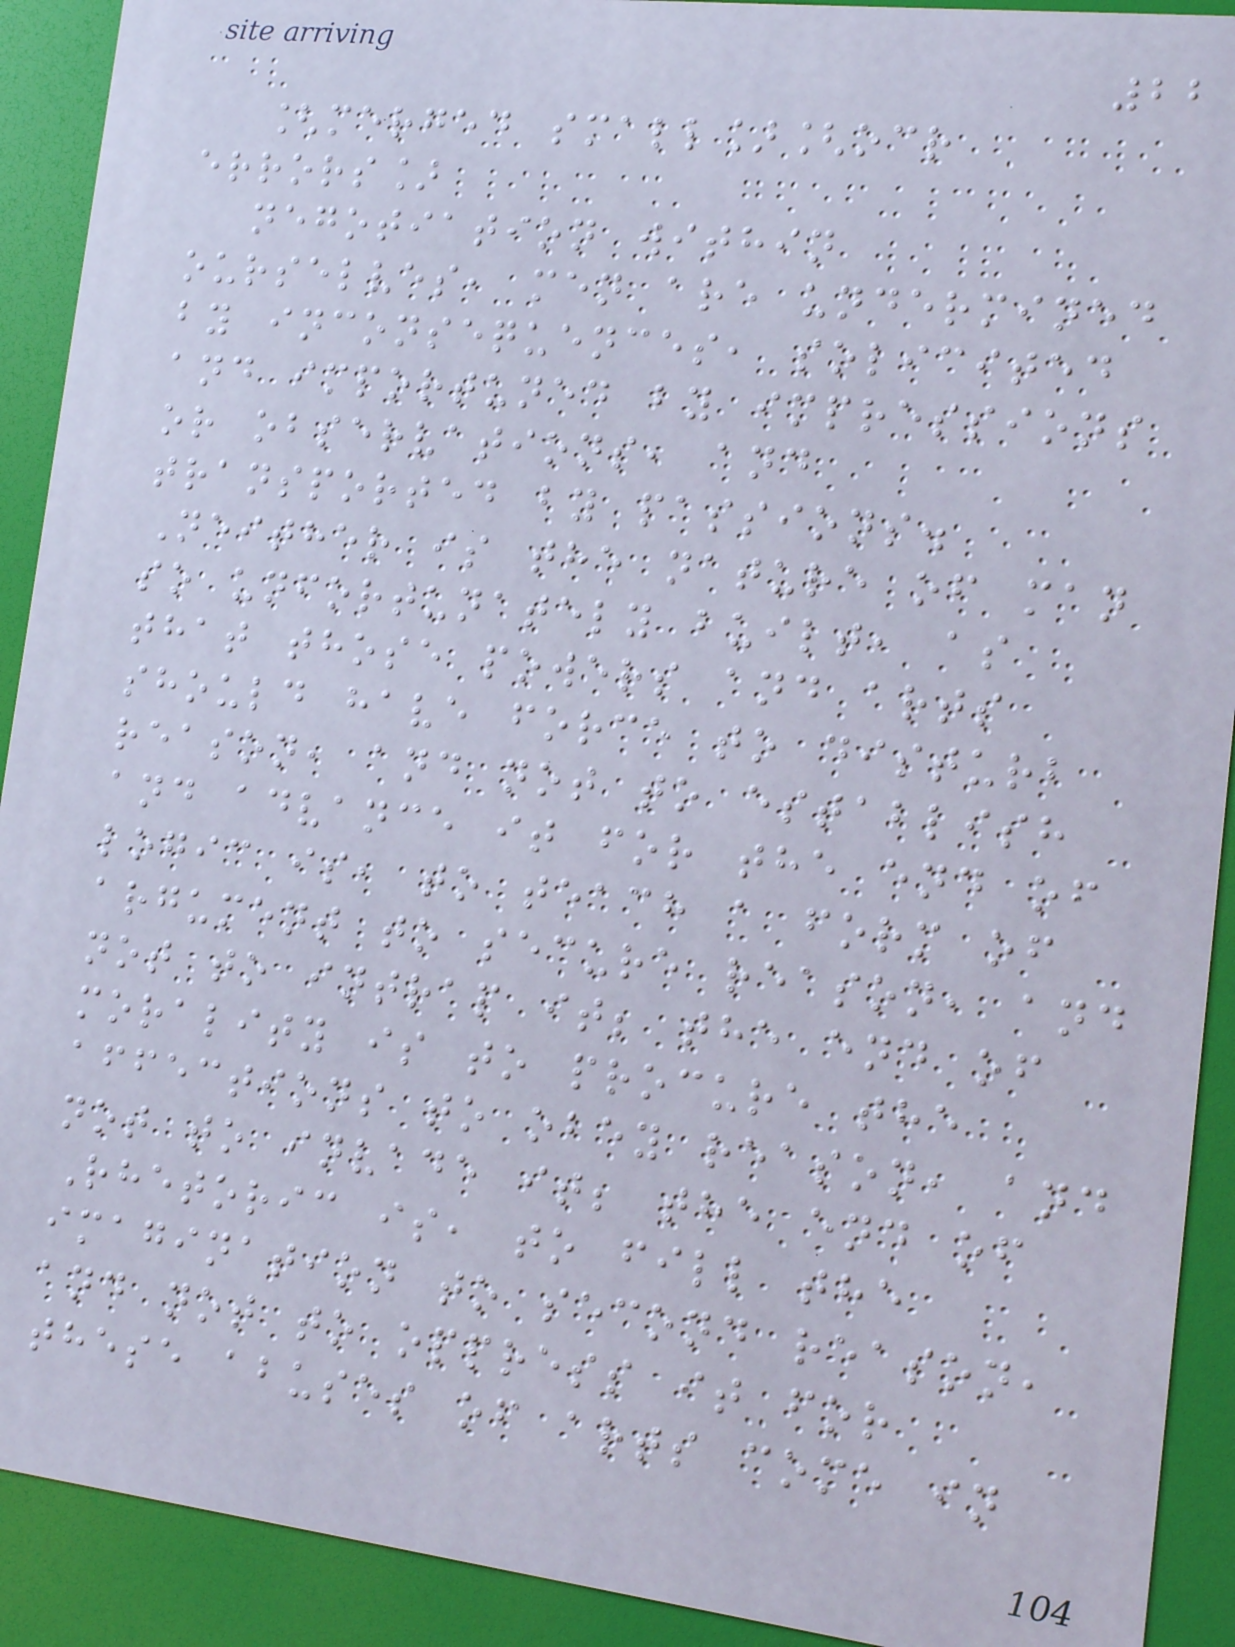22
[merged small][ocr
errors]
negotiation within
ourselves, men are undermined
by inconsequences, solicited
and importuned by impressions
or observations, and
transported by passions.
Neither is the nature of man
so unfortunately built, as
that those powers and arts
should have force to disturb
reason, and not to establish
and advance it for the end of
logic is, to teach a form of
argument to secure reason, and
not to intrap it; the end of
morality is to procure the
affections to obey reason, and
not to invade it; the end of
Rhetoric is, to fill the
imagination to second reason,
and not to oppress it for
these abuses of arts come in
